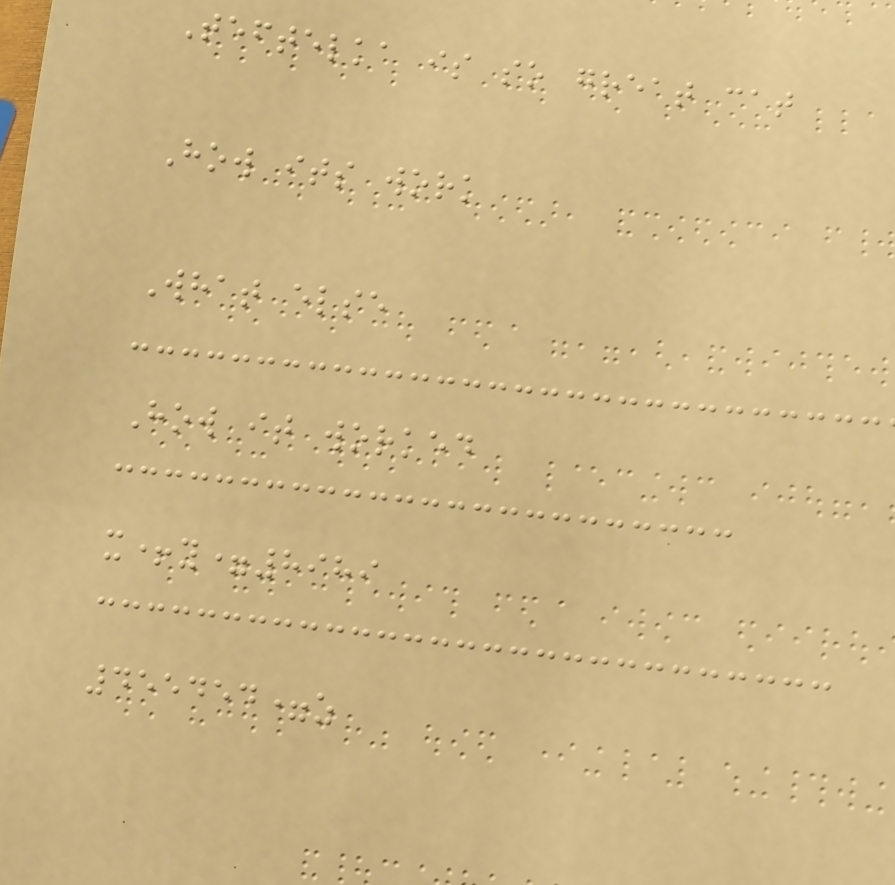Teftelka is so great cat
How its work
What else
How it worked
x+y=8989
455454=z
